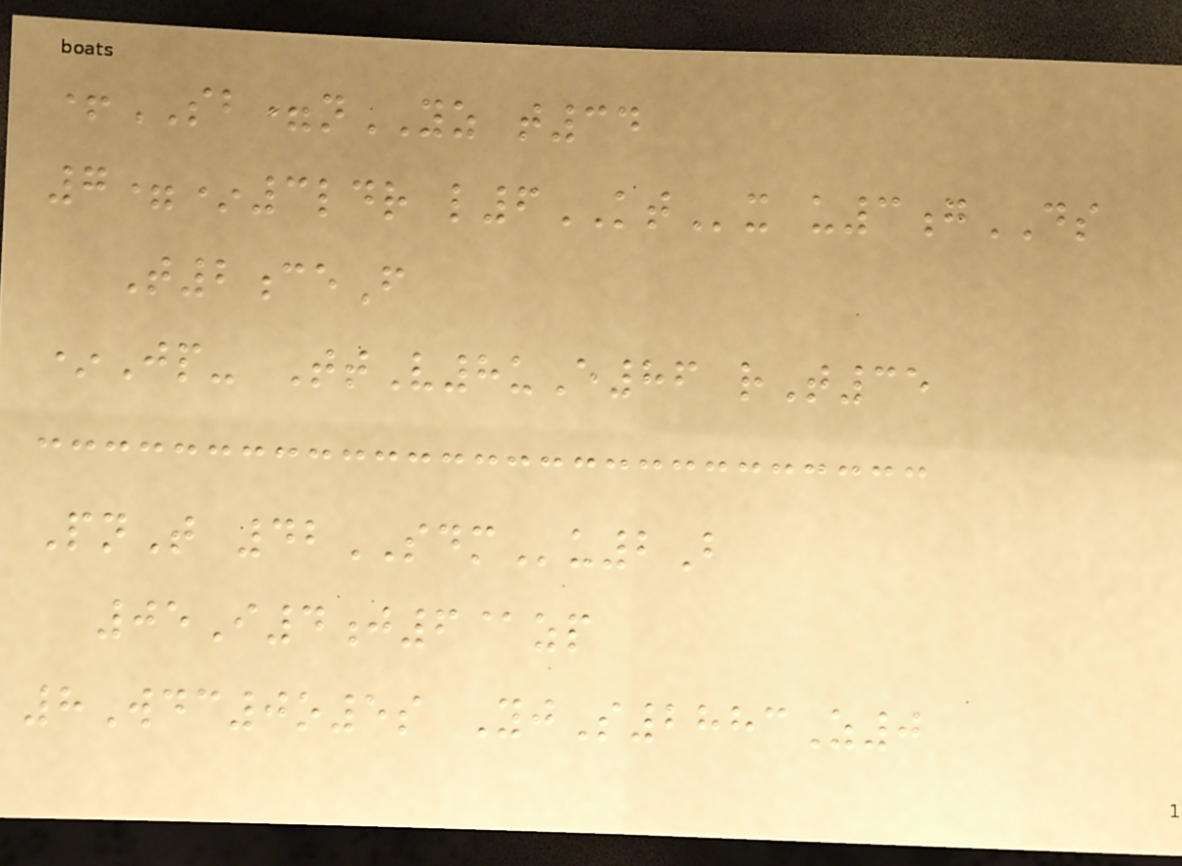+SB=nYZ t34
7=*3ldr l6KTx u3gDS
T2ceF
*Jp- TtV8uE86 rT35
PnT 42SDMu2B
05I4j6@zp
8Wdc0o5s YjS2883Z0
